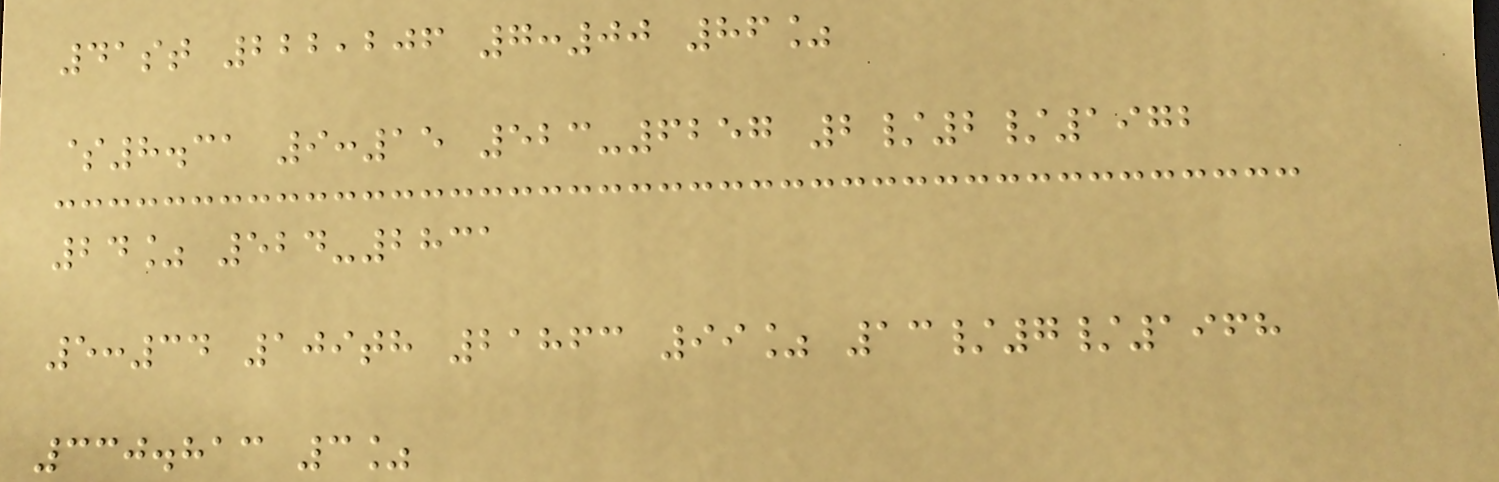41st 222,206 7:00 86%
$8.31 9:15 523-6257 2/2/1972
24% 524-2831
5:34 109th 21863 99% 13/7/1968
330.813 3%
